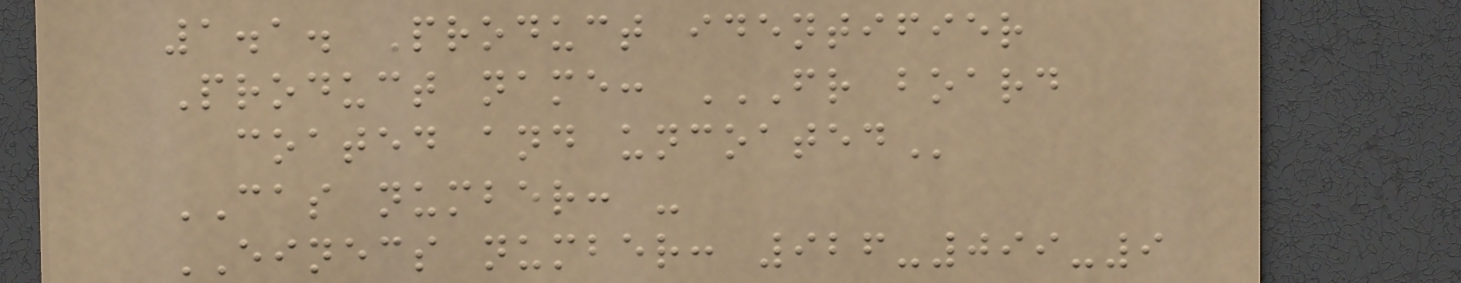1.1. Product identifier
Product name: FR BOARD
COATED AND UNCOATED
CAS number: -
EINECS number: 926-099-9
